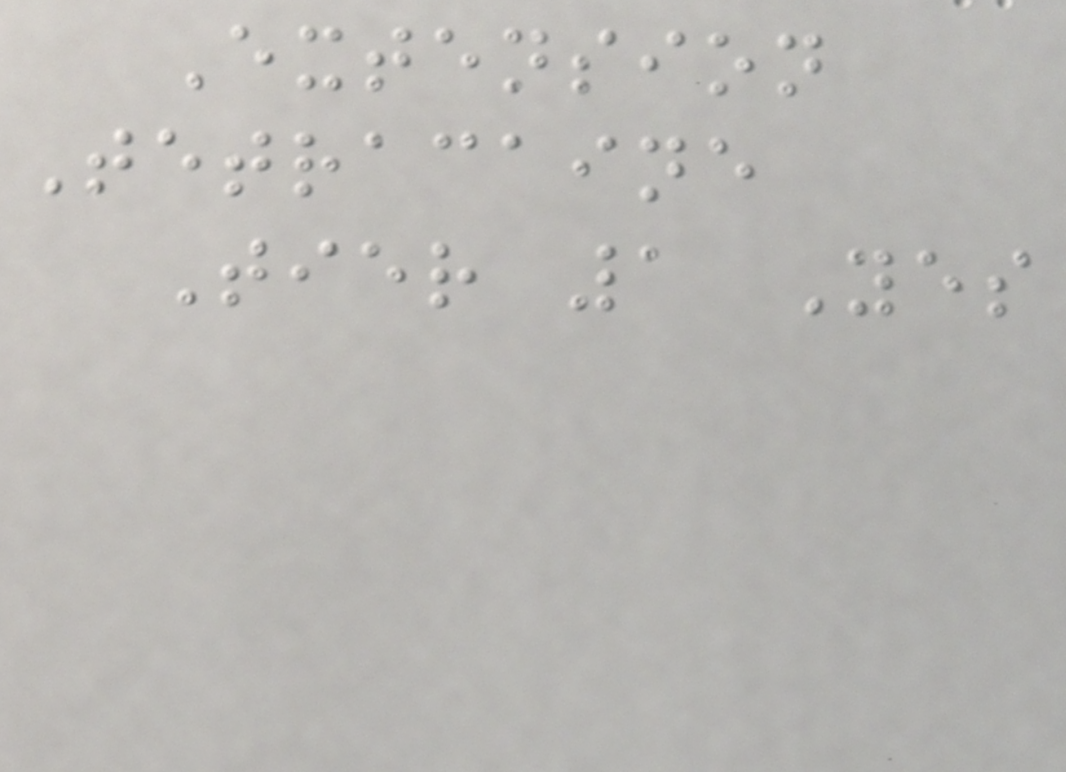Extension
Tetracaine
Tier 1 Yes
